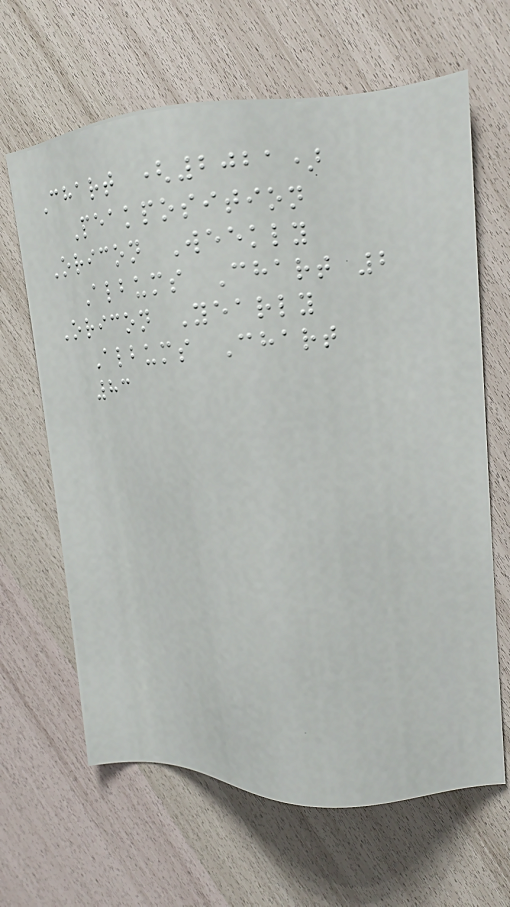Chart (2021)
Peakposition
Oricon Weekly
Albums Chart 2
Oricon Yearly
Albums Chart
83
